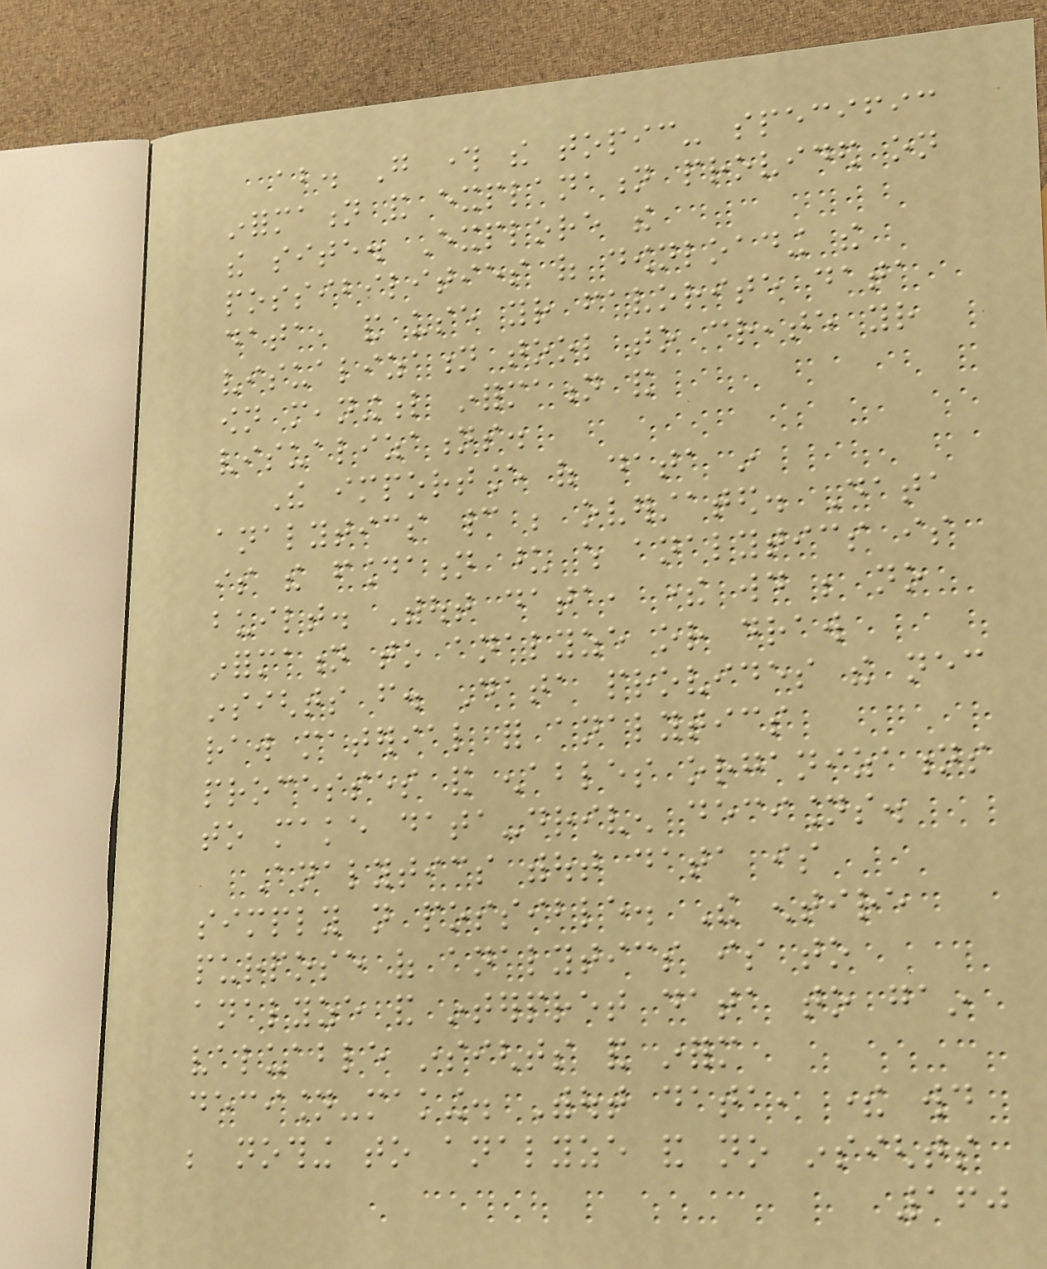about. Go through the topic- specific
information and explanation provided on
the site. Explore the
possibilities of downloading the
data, and use your favorite data
visualization tool to create your
own meaningful information and
visualizations.
The importance of data in
analytics cannot be overstated. Data
is the foundation upon which analytics is
built. Without data, there would be no
information to analyze or draw
insights from. Data provides the necessary
raw material for analytics
processes and enables organizations
to make data-driven decisions.
Analytics without data is
simply not possible. The entire
purpose of analytics is to
analyze and interpret data to gain
valuable insights and inform
decision-making. Without data, there would
be nothing to analyze and no insights
160
